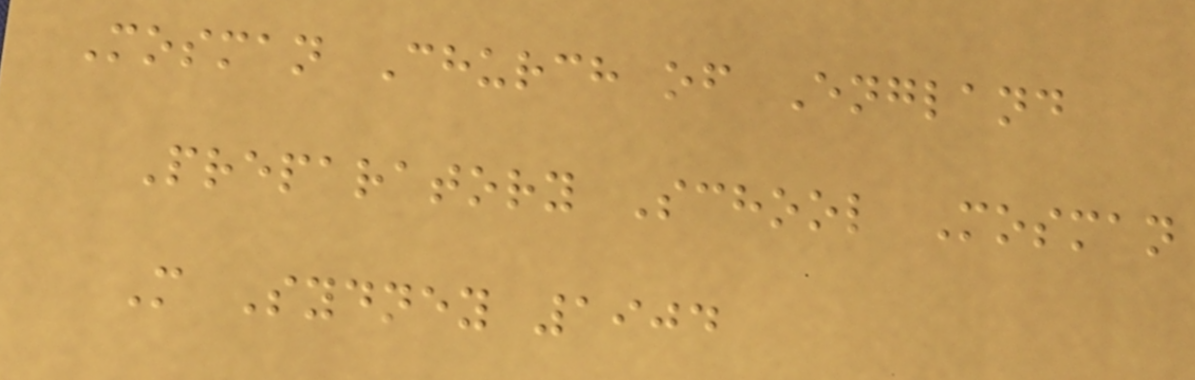Mosman Church of England
Preparatory School Mosman
M Sydney 1904
